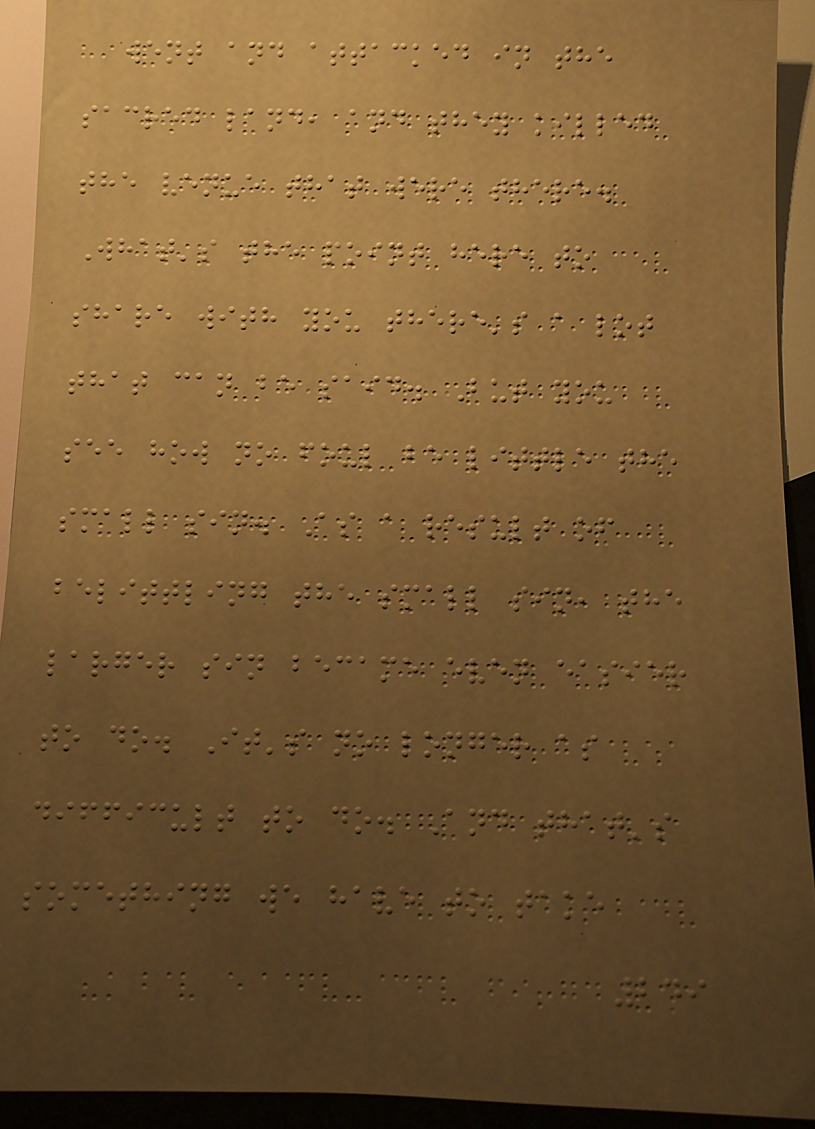went and attacked in the
sacred land, and they killed
the venue that were there.
What's the point here to
share with you there's a lot
that can be said. But you
see how no foul be little the
small sin. As a result of
belittling the small sin, the
larger sin became even easier
to do. It's no longer as
difficult to do. And that's
something we have to take
249
